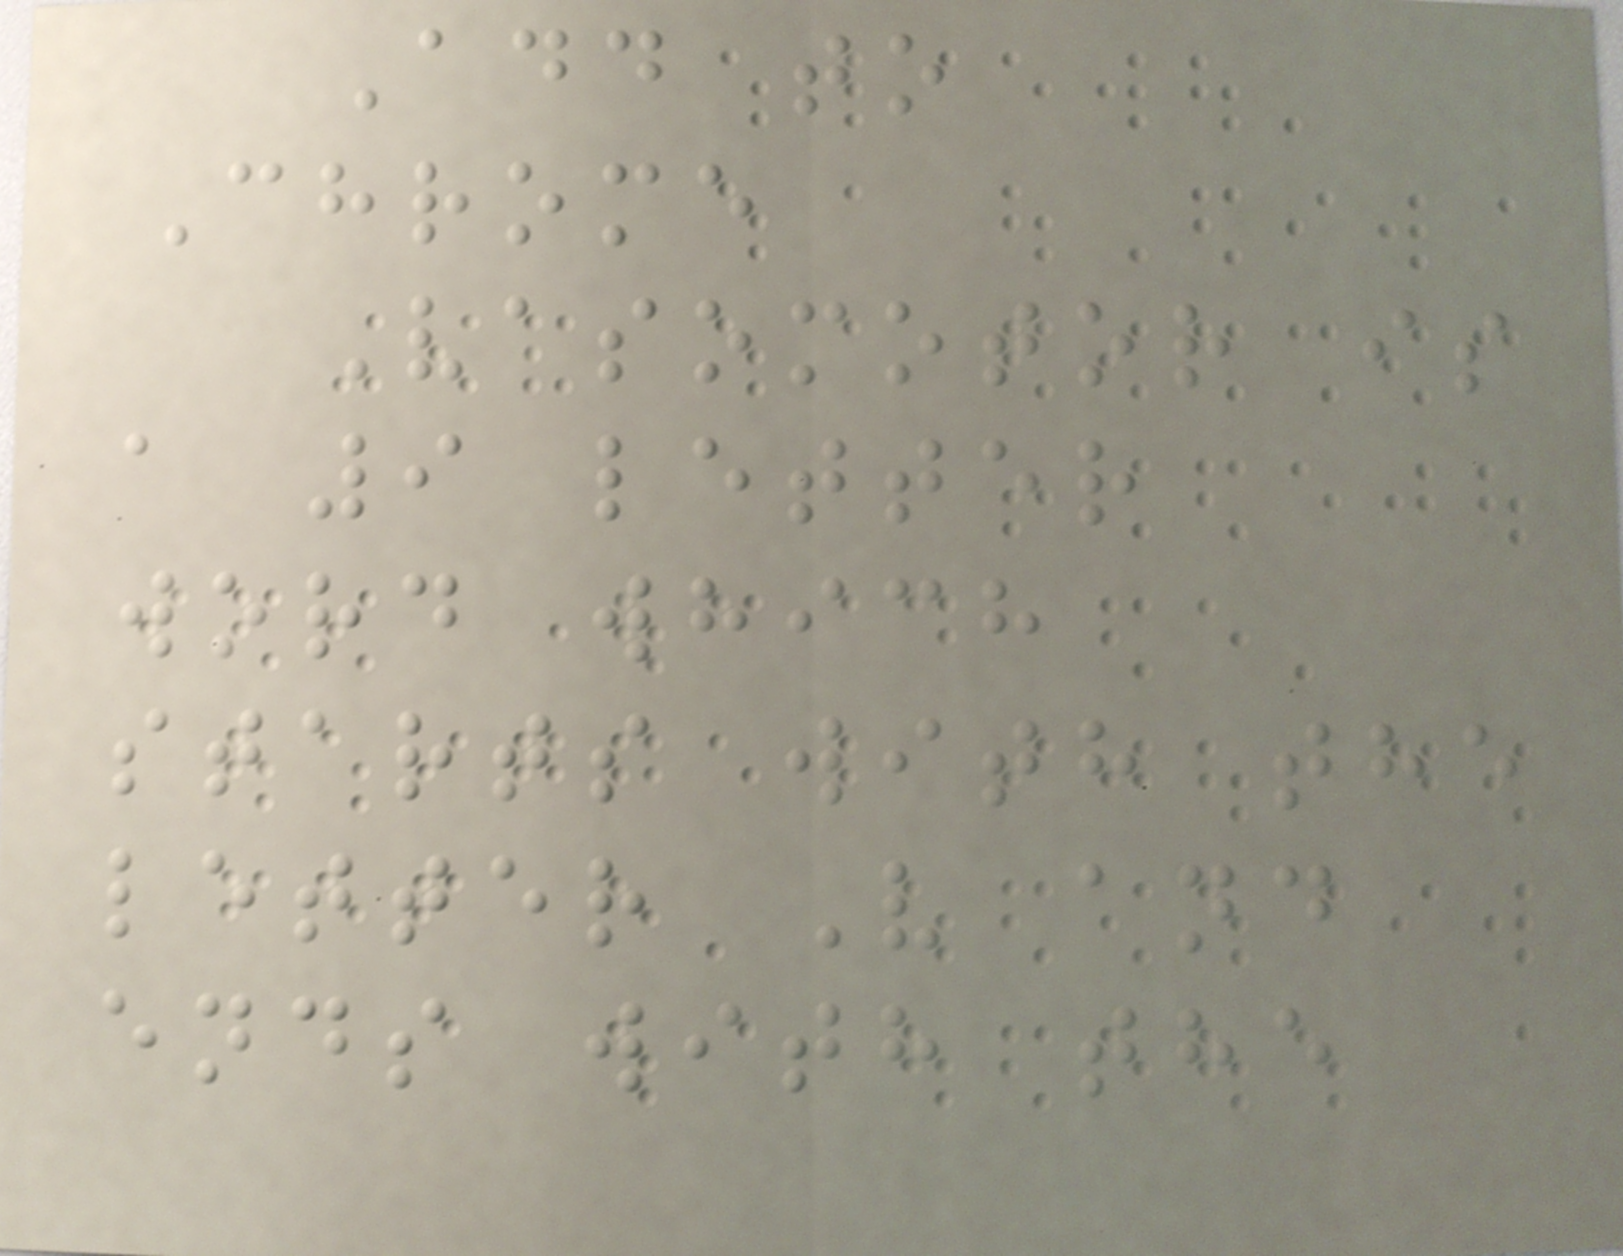Add to
Chrome
Vasomotor is
a 9 letter
word which
starts with the
letter V and
ends with the
